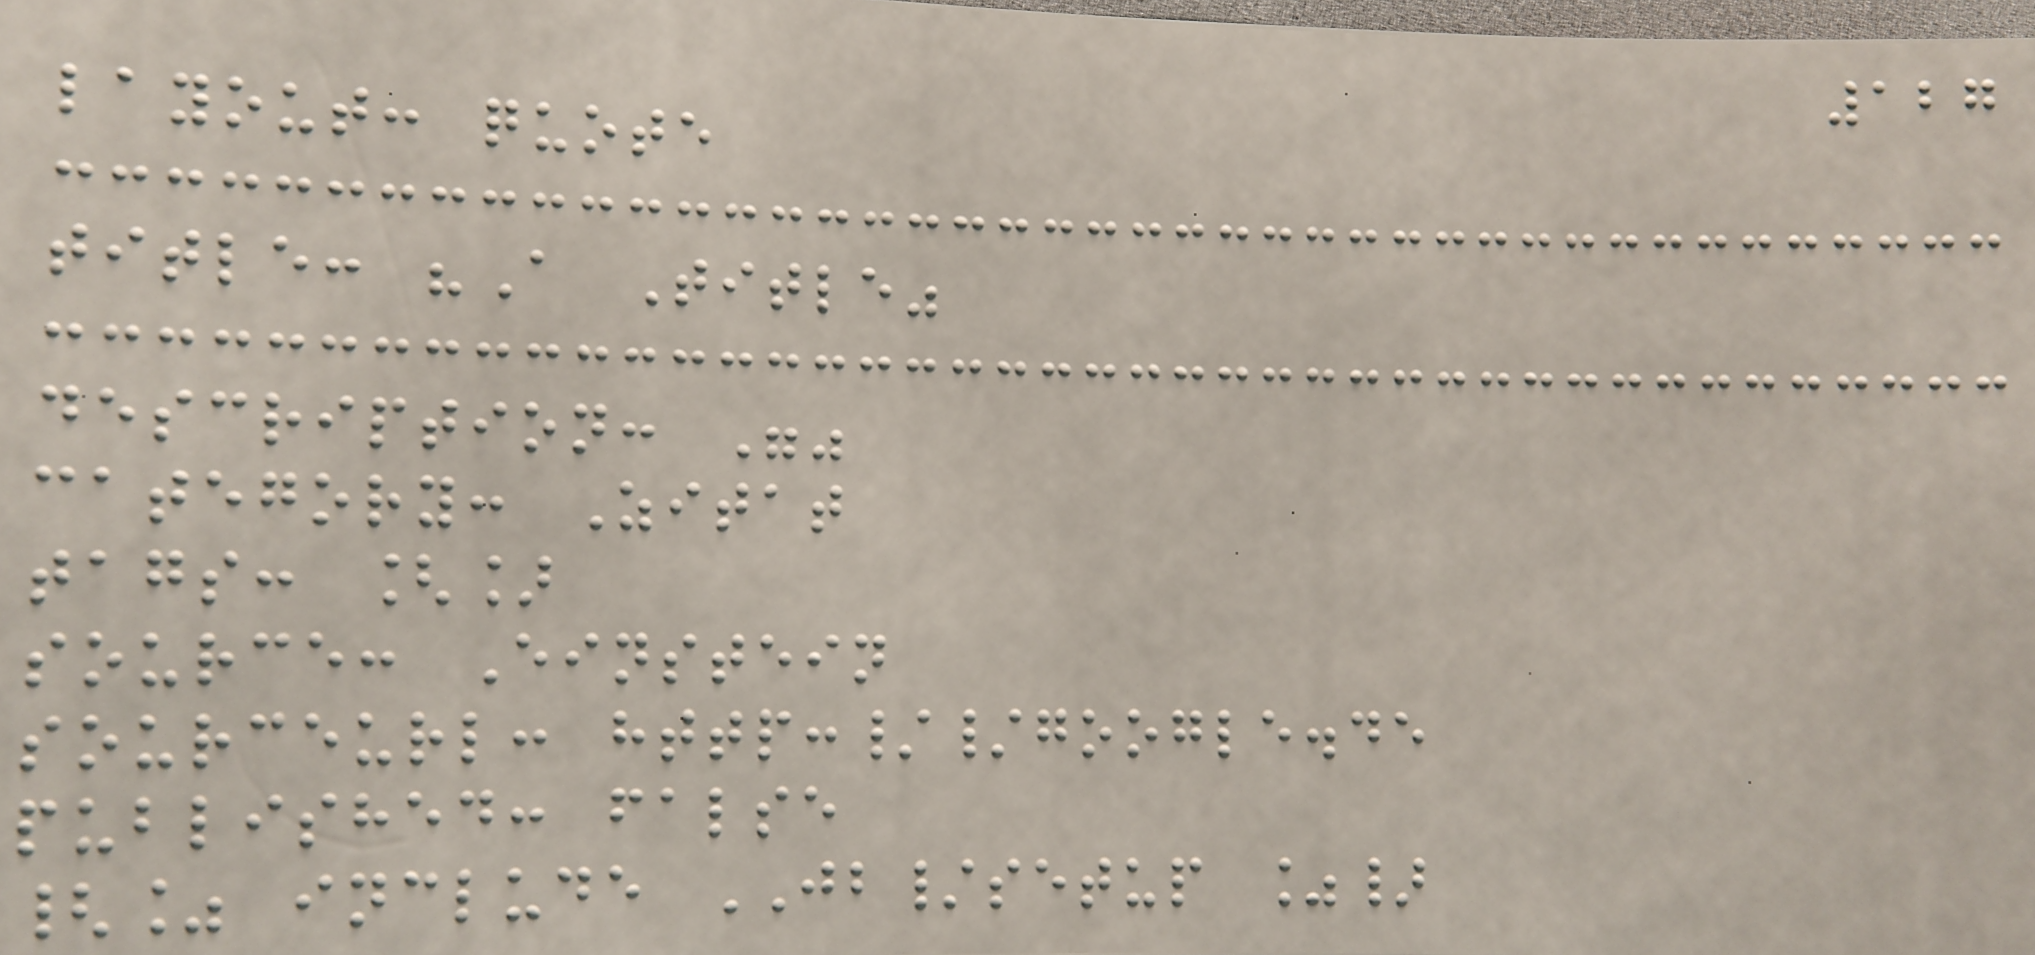127
layout: quote
title: "A Title"
description: ""
category: Zitat
tags: []
source: Einstein
sourceurl: http://google.de
published: false
{% include JB/setup %}
